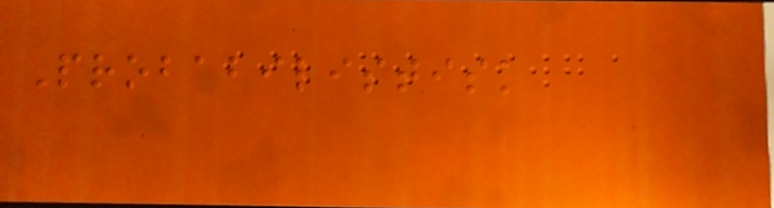Probabilistisk
